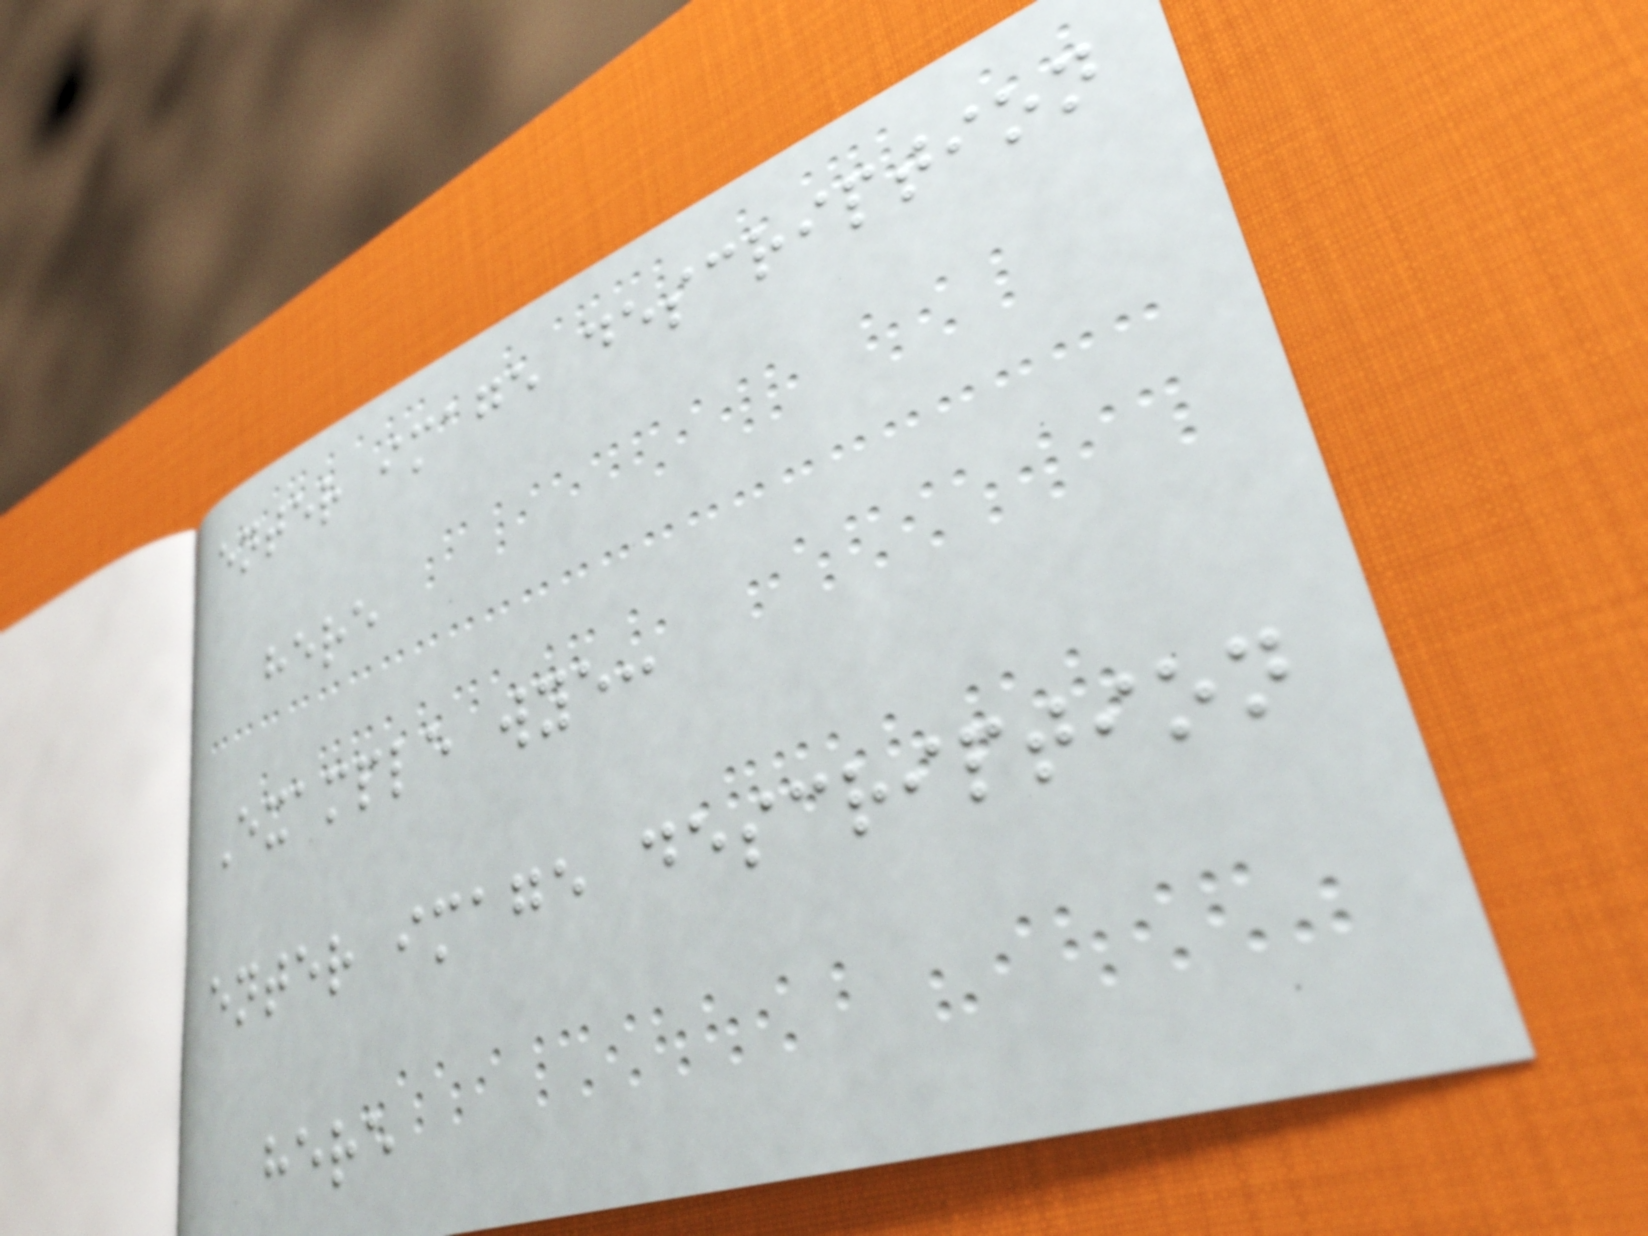enter image description
here
Example wye:
enter image description
here
